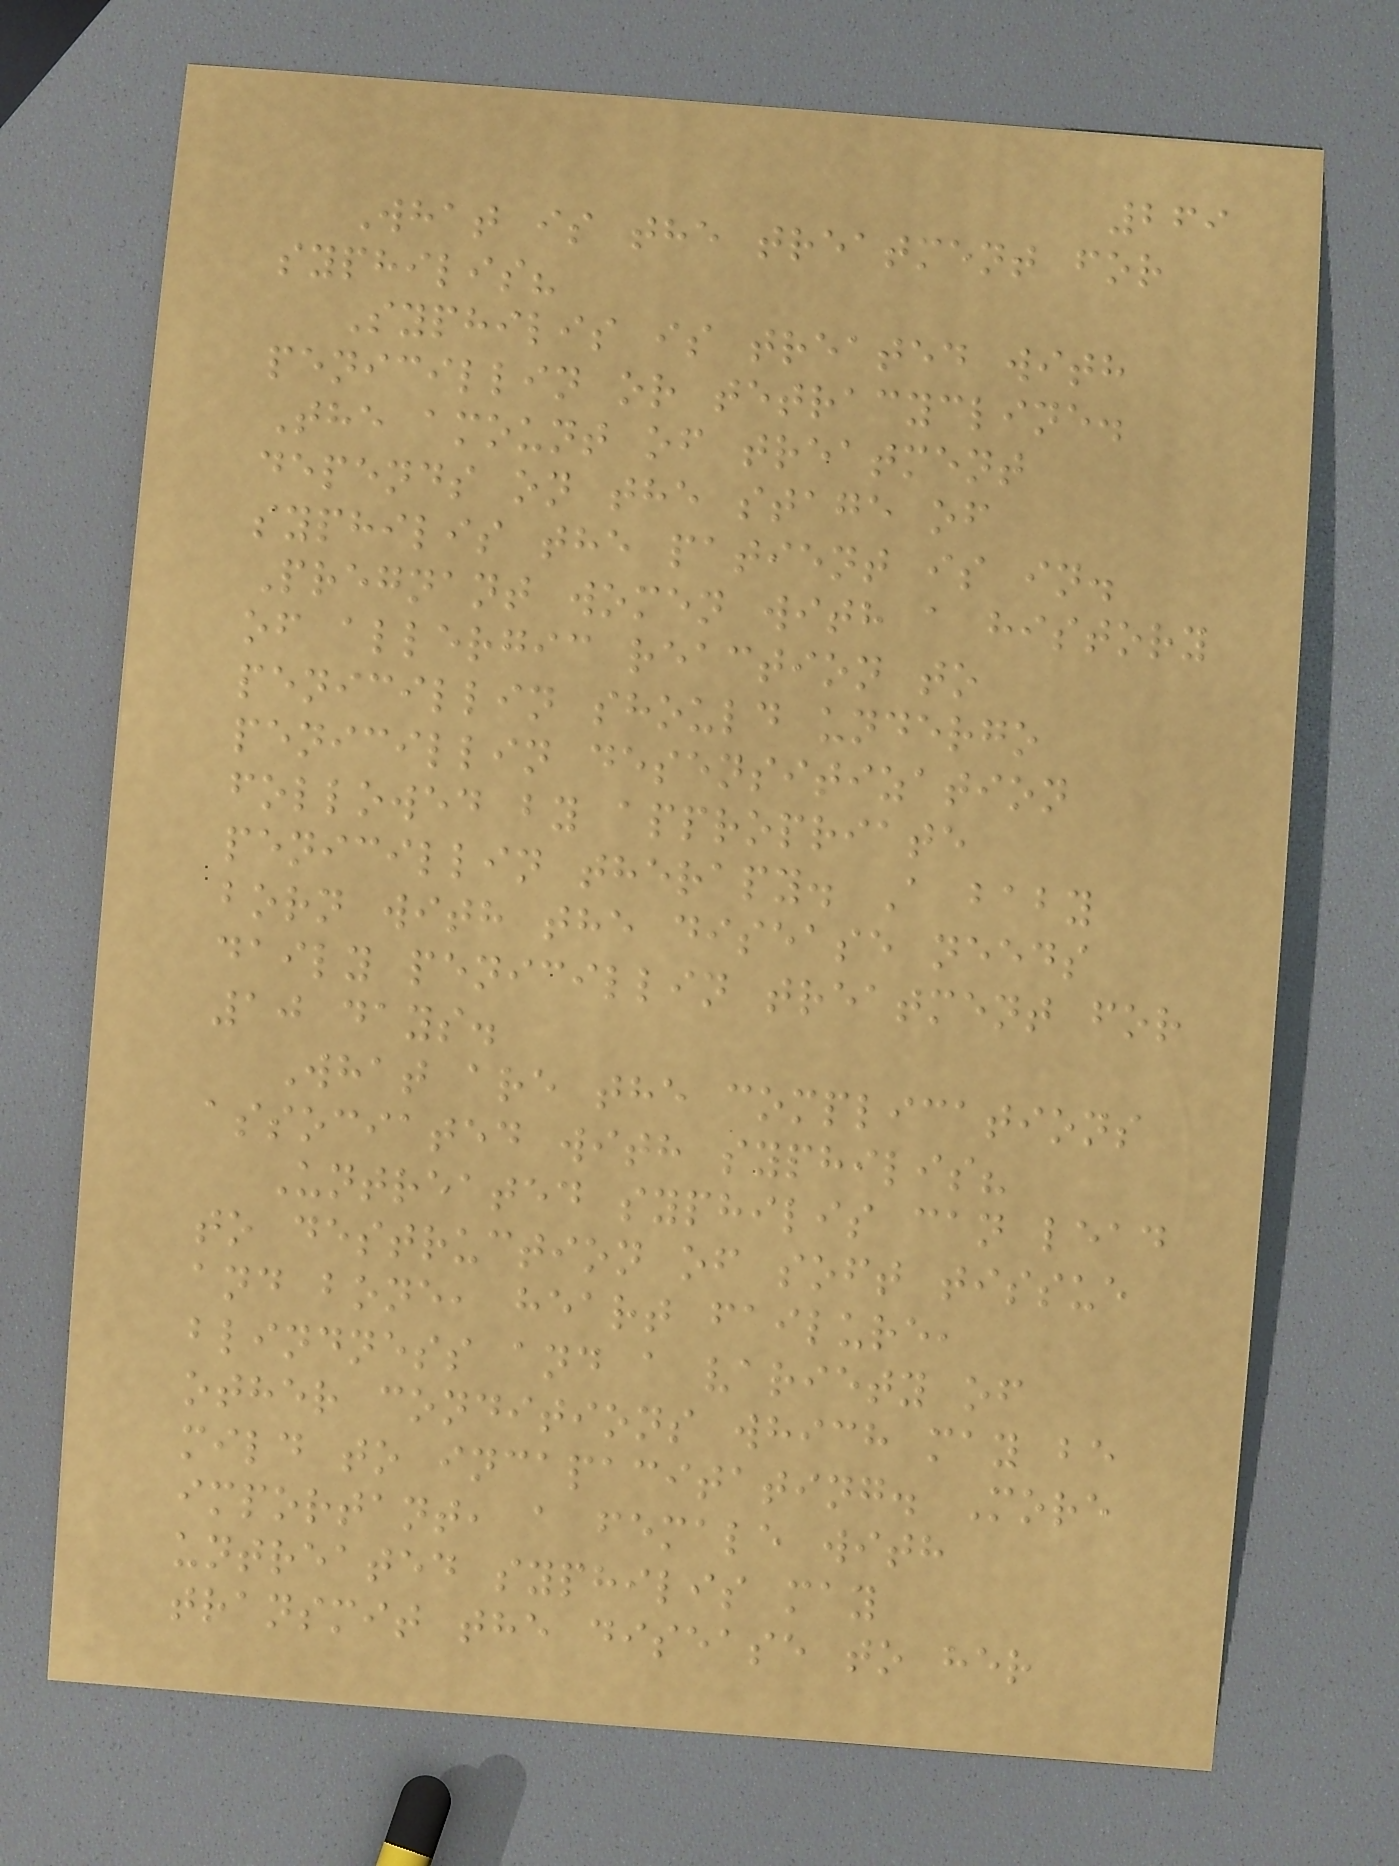269
What is the treatment for
syphilis?
Syphilis is treated with
penicillin or tetracycline.
The amount of treatment
depends on the stage of
syphilis the patient is in.
Pregnant women with a history
of allergic reaction to
penicillin should undergo
penicillin desensitization
followed by appropriate
penicillin therapy. A baby
born with the disease needs
daily penicillin treatment for
10 days.
What are the complications
associated with syphilis?
Untreated syphilis can lead
to destruction of soft tissue
and bone, heart failure,
blindness and a variety of
other conditions which may be
mild to incapacitating. More
important, a female with
untreated syphilis may
transmit the disease to her
